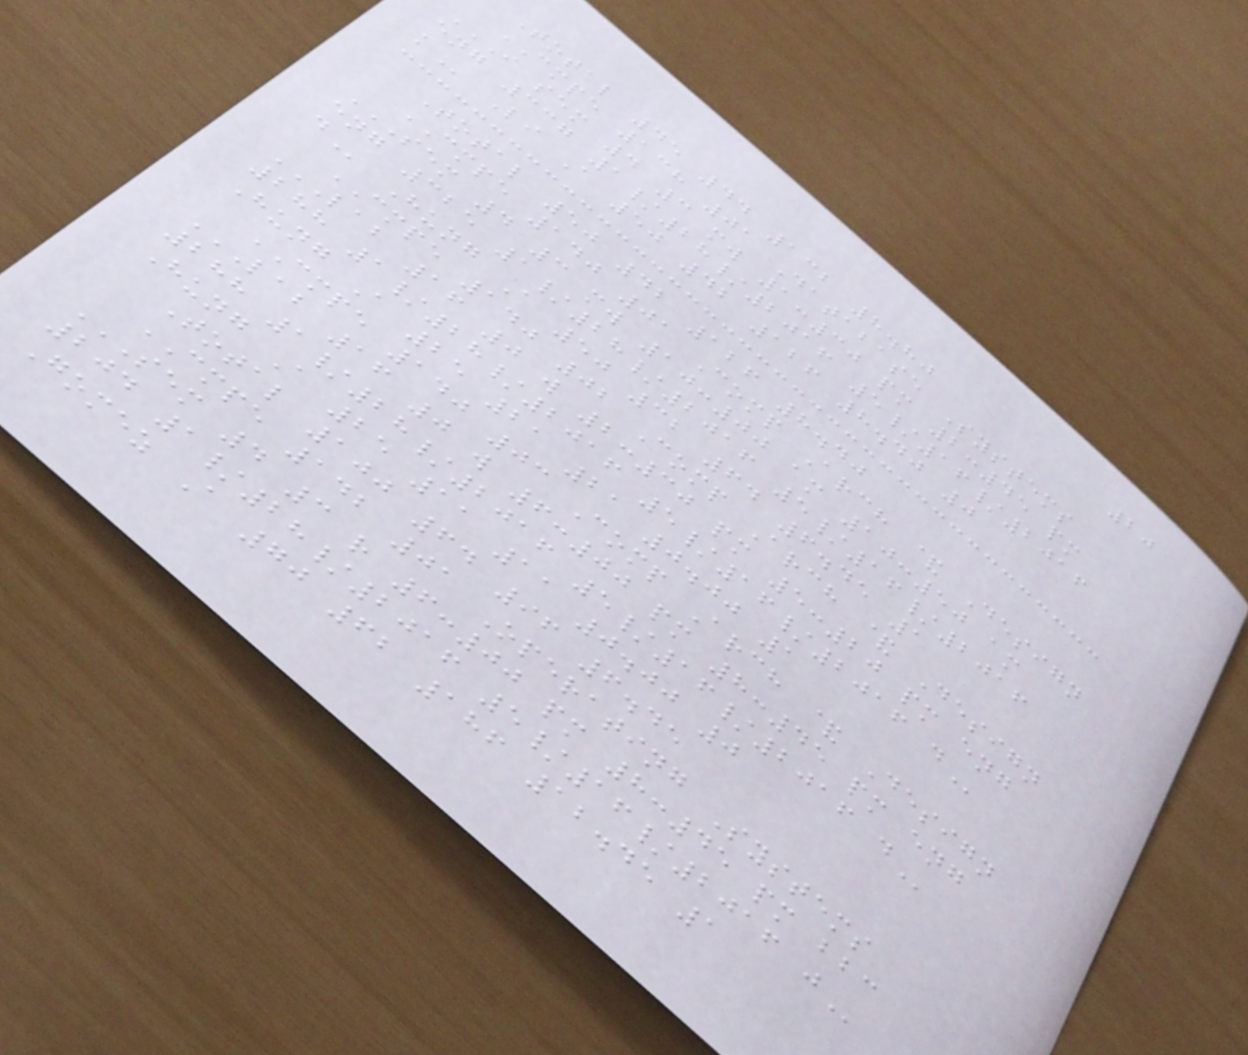20
Total 45 44 132 8.80
CMPE 138 01 Database Systems
I SEM 4 3 MW 1:30 PM 2:45 PM
ENG 337 1/28/2016 5/16/2016
K Li A 50 42 126 8.40 0
Total 50 42 126 8.40
CMPE 140 01 Comp Arch & Design
SEM 4 3 MW 10:00 AM 10:50 AM
ENG 325 1/28/2016 5/16/2016
D Hung A 50 32 64 6.45 1
CMPE 140 02 Comp Arch & Design
LAB 16 0 W 2:30 PM 5:20 PM ENG
288 1/28/2016 5/16/2016 D
Hung A 25 21 21 0.00 1
CMPE 140 03 Comp Arch & Design
LAB 16 0 W 6:00 PM 8:45 PM ENG
288 1/28/2016 5/16/2016 D
Hung A 25 11 11 0.00 0
Total 100 64 96 6.45
CMPE 142 01 Operating Systems
SEM 4 3 R 6:00 PM 8:45 PM BBC
204 1/28/2016 5/16/2016 J
Gomez A 70 62 186 12.45 1
